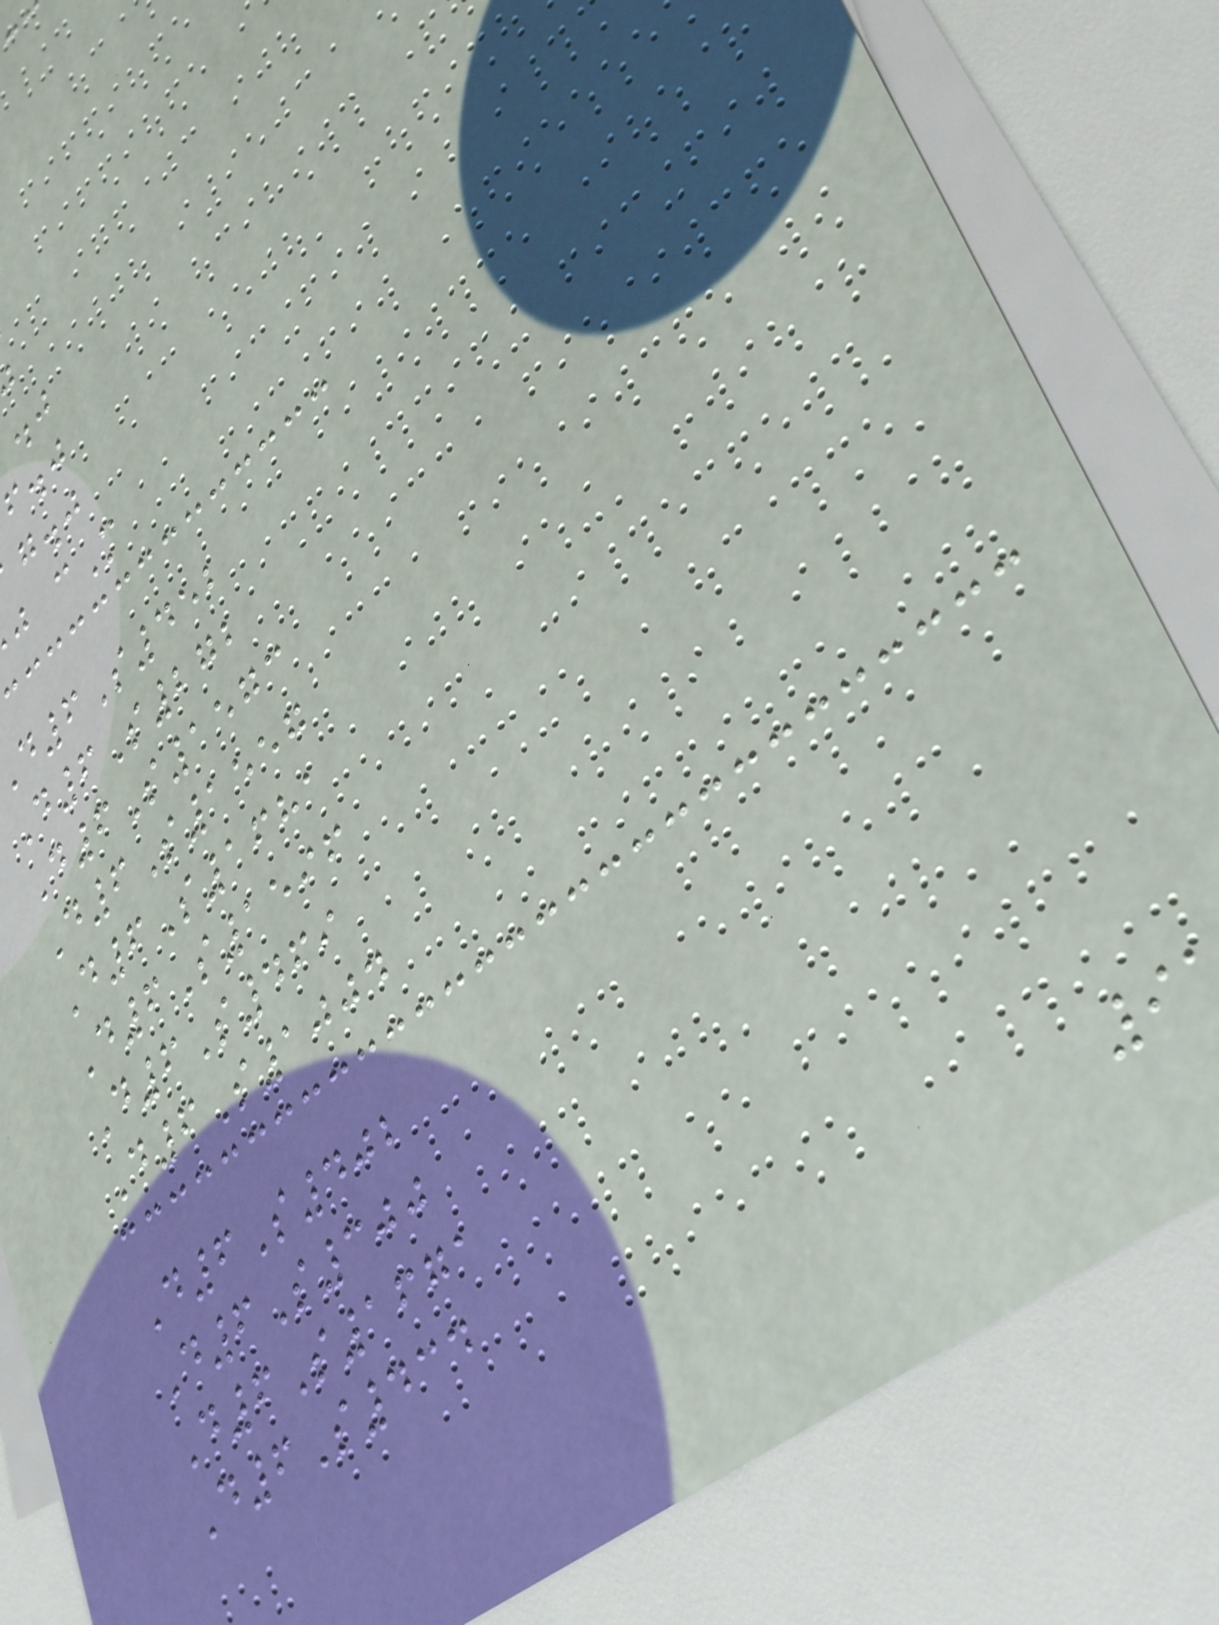j cM
6S452
D6S272
D6S1573
D6S1557
D6S1681
D6S1596
D6S469
D6S1004
D6S402
D6S300
D6S1671
D6S434
